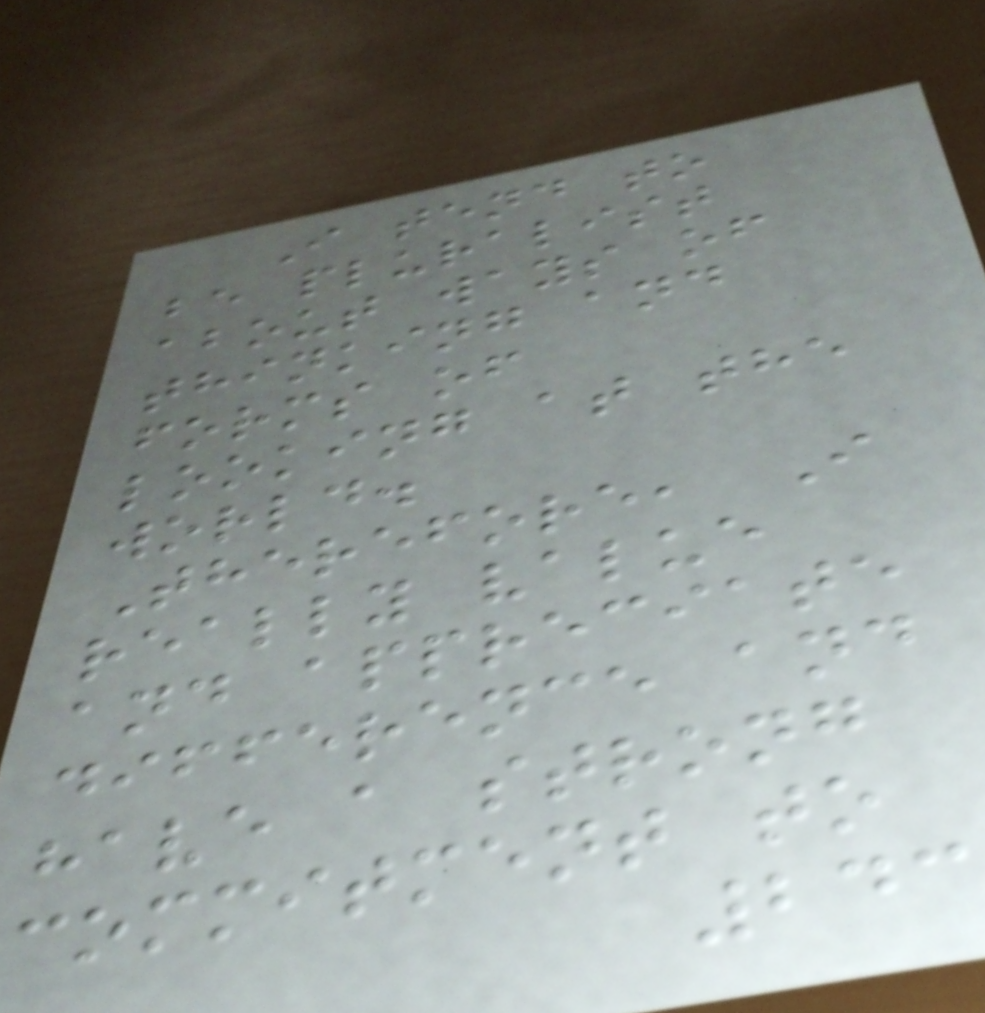I tend to
be pluralist
about ways of
thinking and
forms of
looking at the
world.
Therefore, I
really value
and appreciate
difference and
have a strong
commitment to
243
